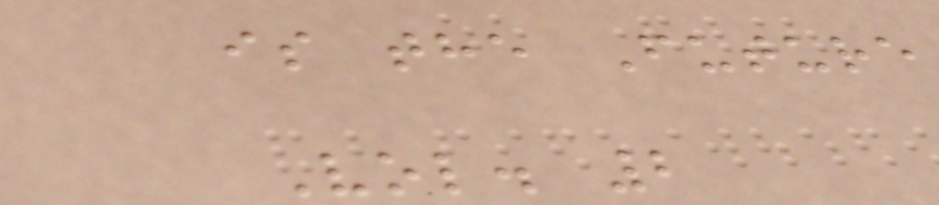is the Future
Vol. 2
